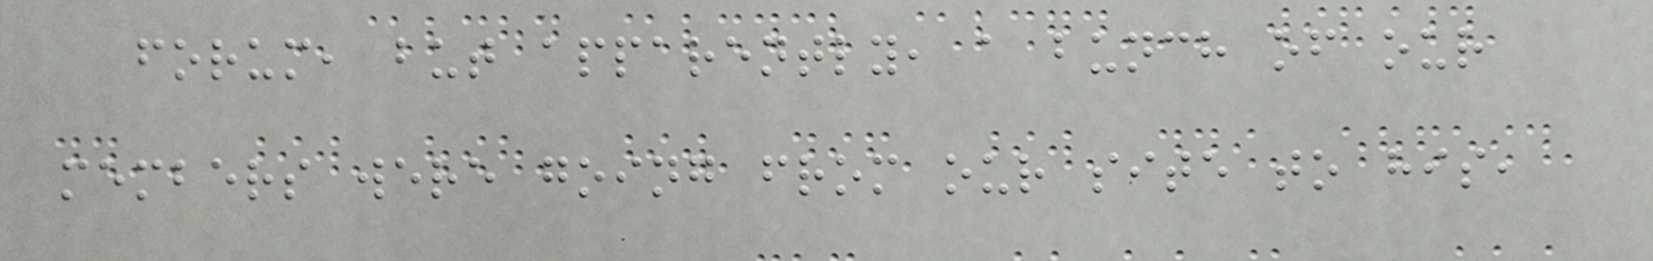forum, but apparently, a bunch of our
members were going from our site to his,
